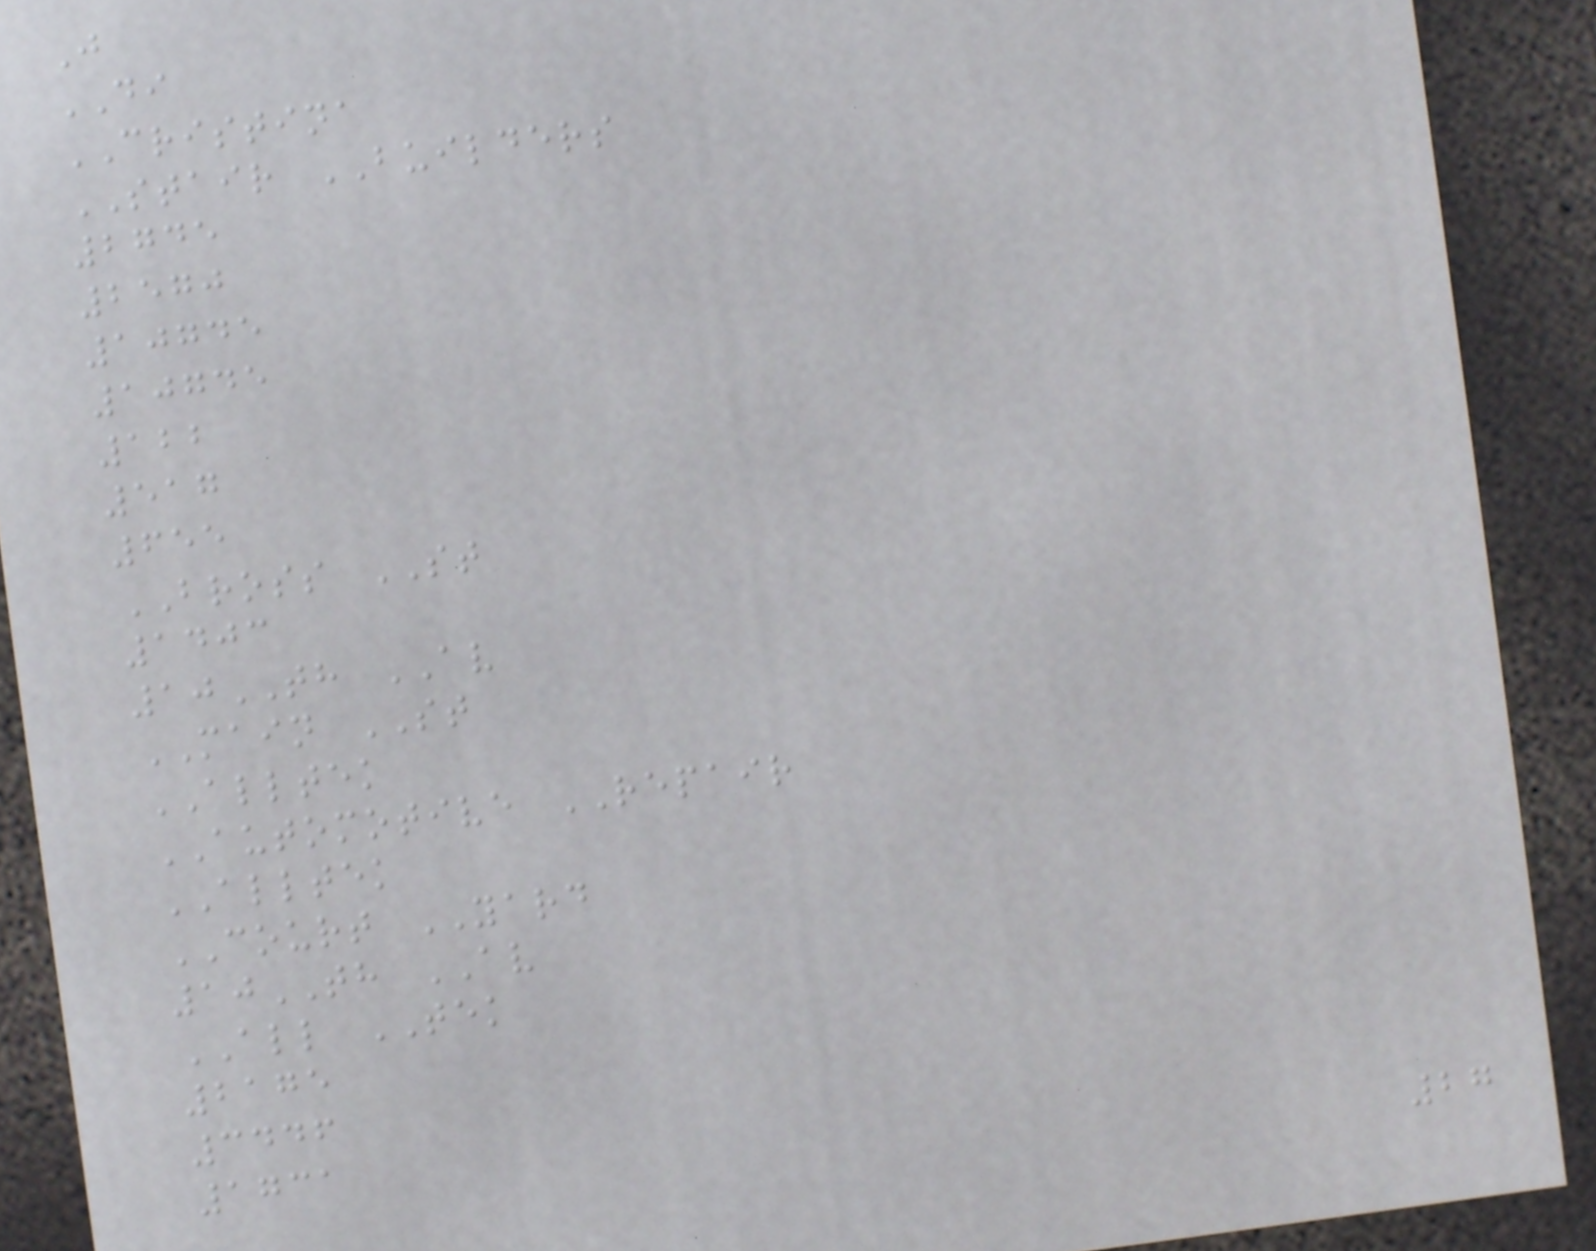J
DI
CRISTINA
STAIR BUILDERS
2745
2570
10745
10745
122
517
655
BROSS ST
1403
10TH AV
MAIN ST
ALLTEK
AUTOMOTIVE REPAIR
ALLTEK
COURT YARD
10TH AV
ALL TEK
2175
3446
1731
27
